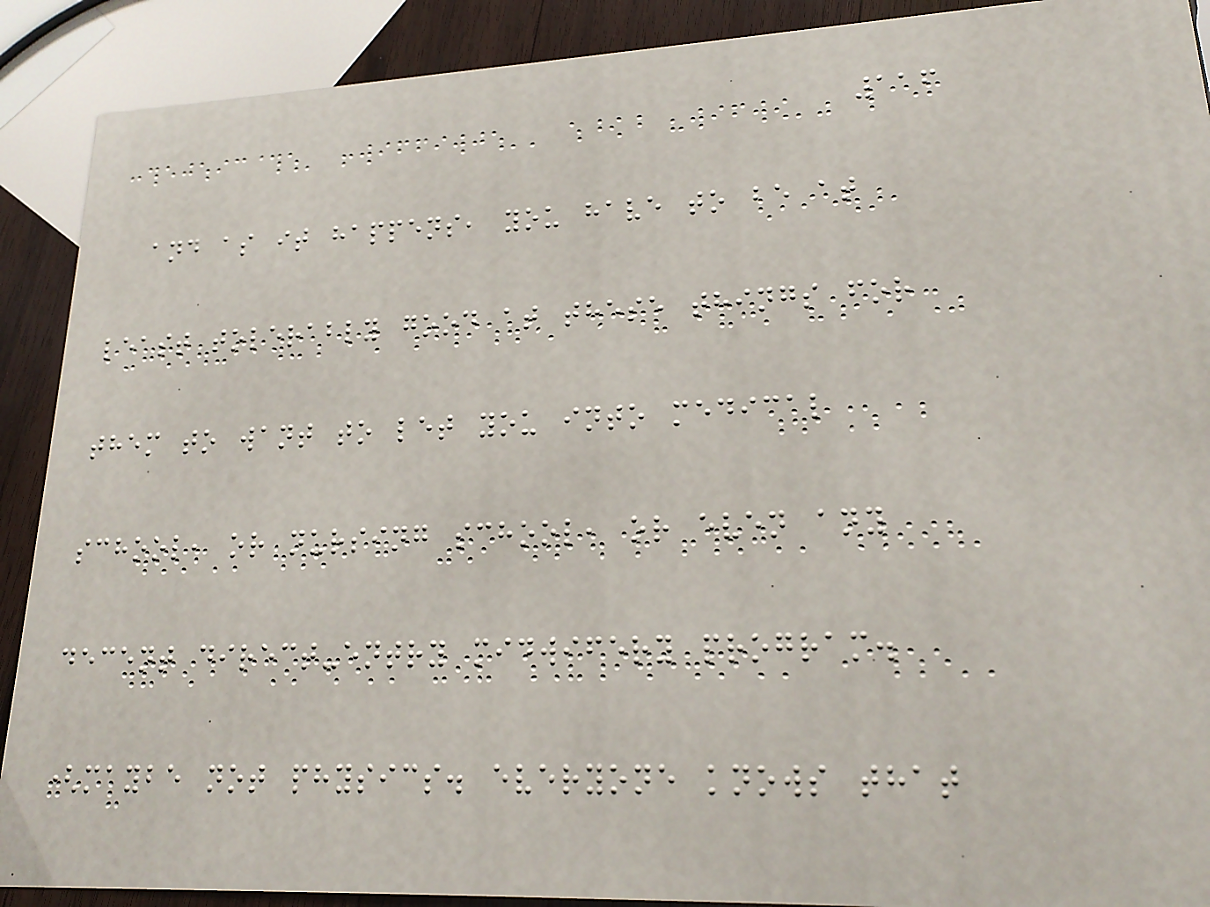116
and as it happens, you have to be at
least tolerably good at these things for
them to want to let you into medical
school, or nursing school, or even any
decent direct-entry midwifery program.
(maybe not physics. everyone knows that
